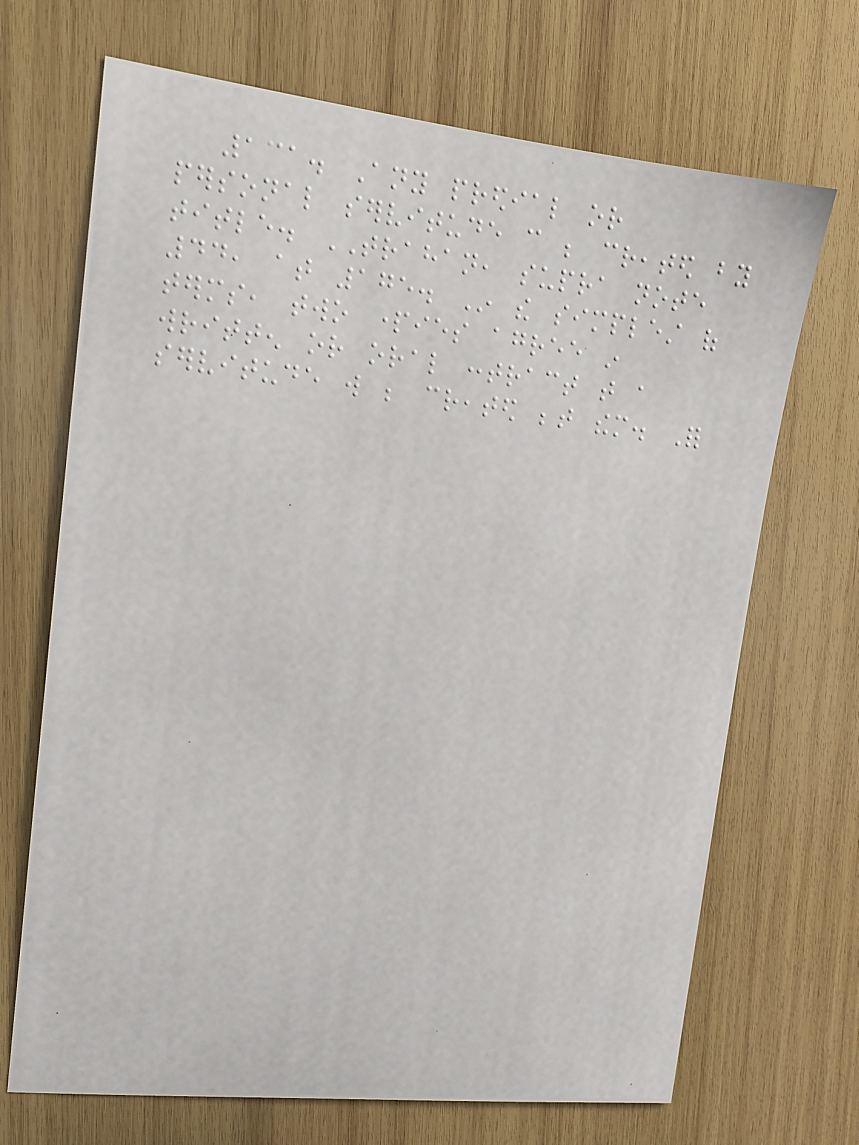131. Any predial or
personal servitude can be created by
title. TRAHAN, supra note
44, at 175. In the simplest of
terms, two parties agree in
written or oral contract that a
servitude will be created between them. For
